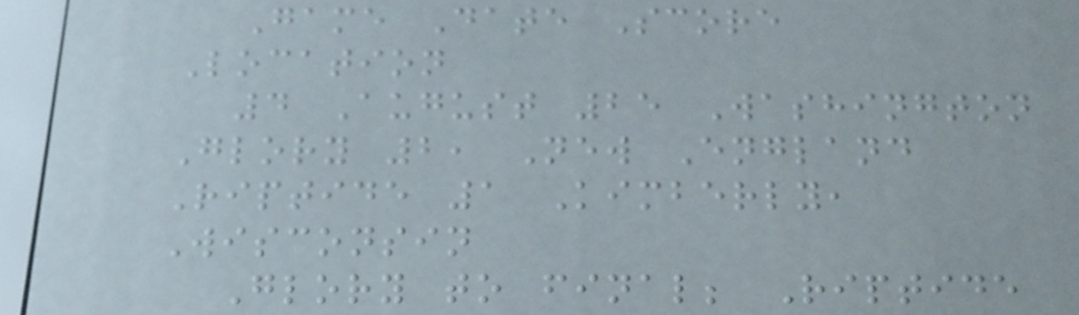Game Date Score
Location
4 August 25 Washington
Glory 2, New England
Riptide 1 Kimberly,
Wisconsin
Glory to final; Riptide
